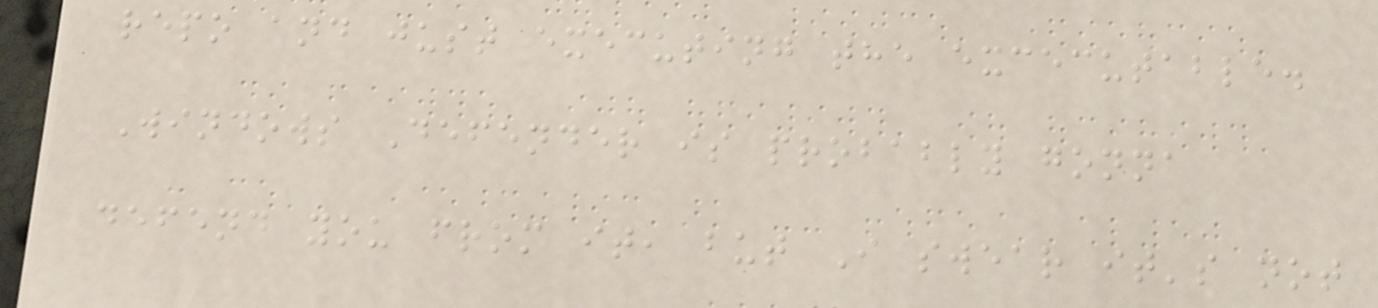repo and just executing the excecutable.
Windows Defender is probably gonna
defend you from it, but I swear it's not
